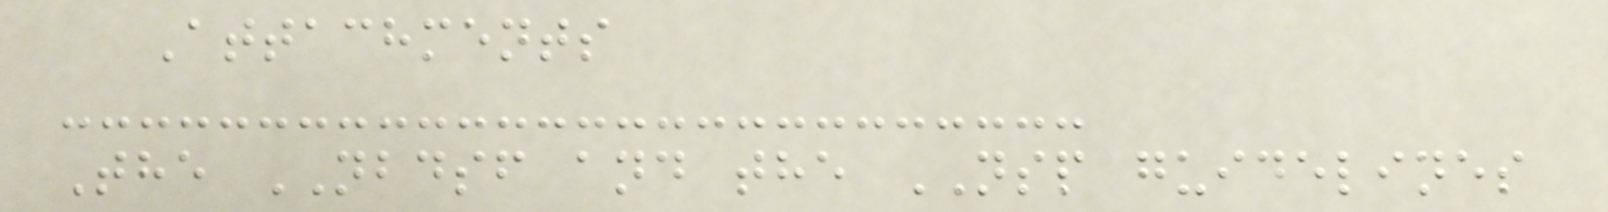Attachments
The NBDSF and the NSP guidelines
